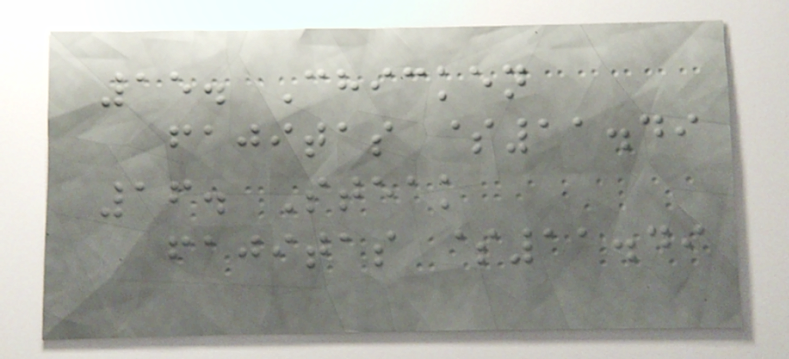15. Chicken
fajitas $11.49
16. Steak
fajitas $11.49
